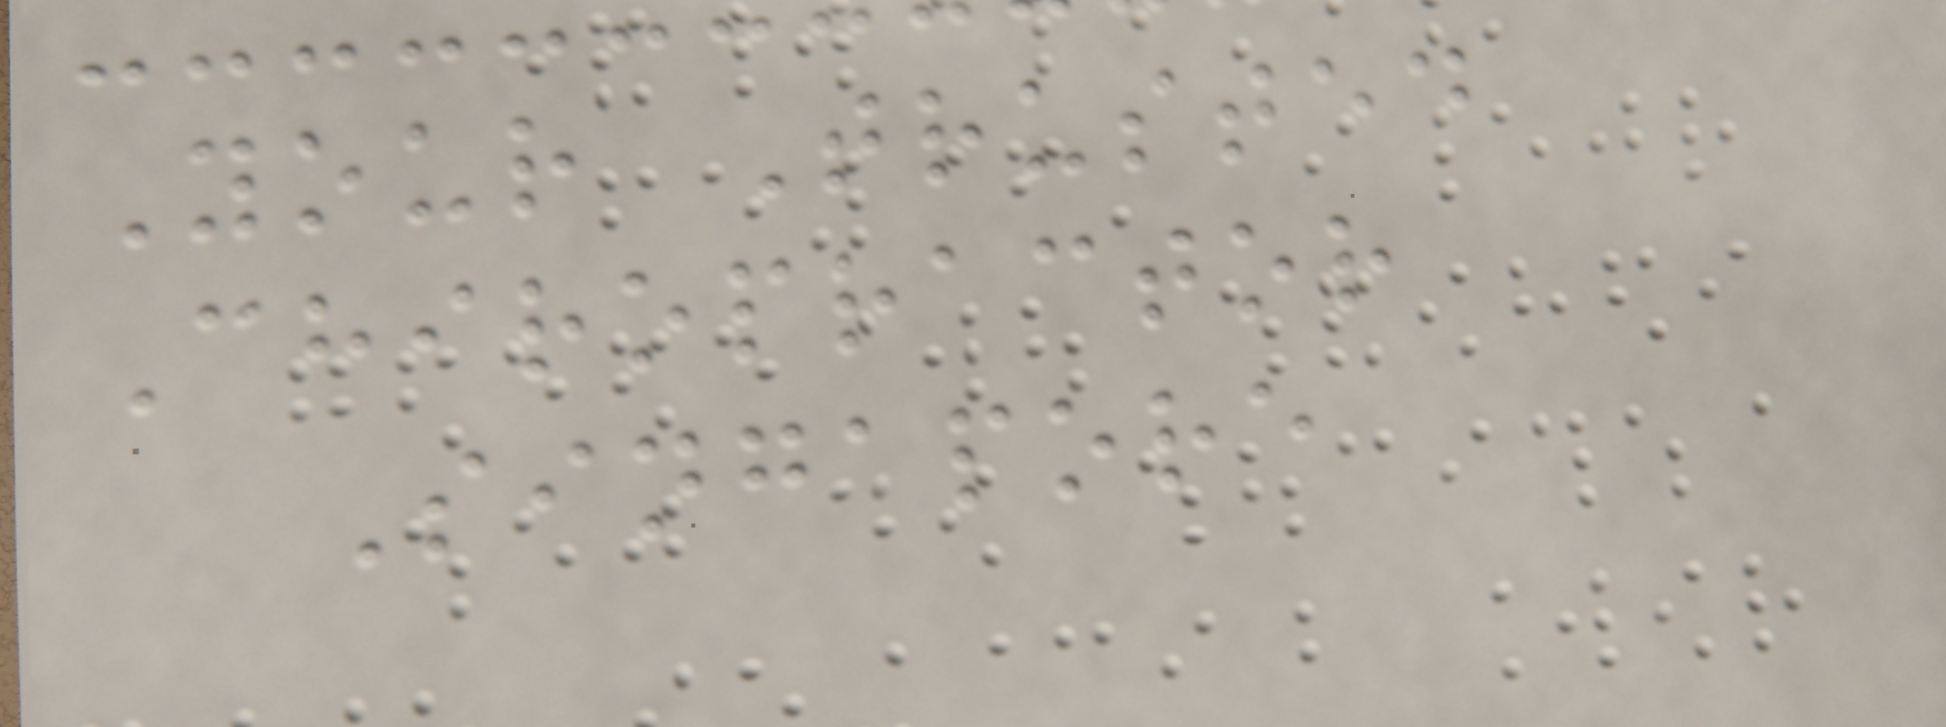Your Trusted
Chiropractor
Singapore
